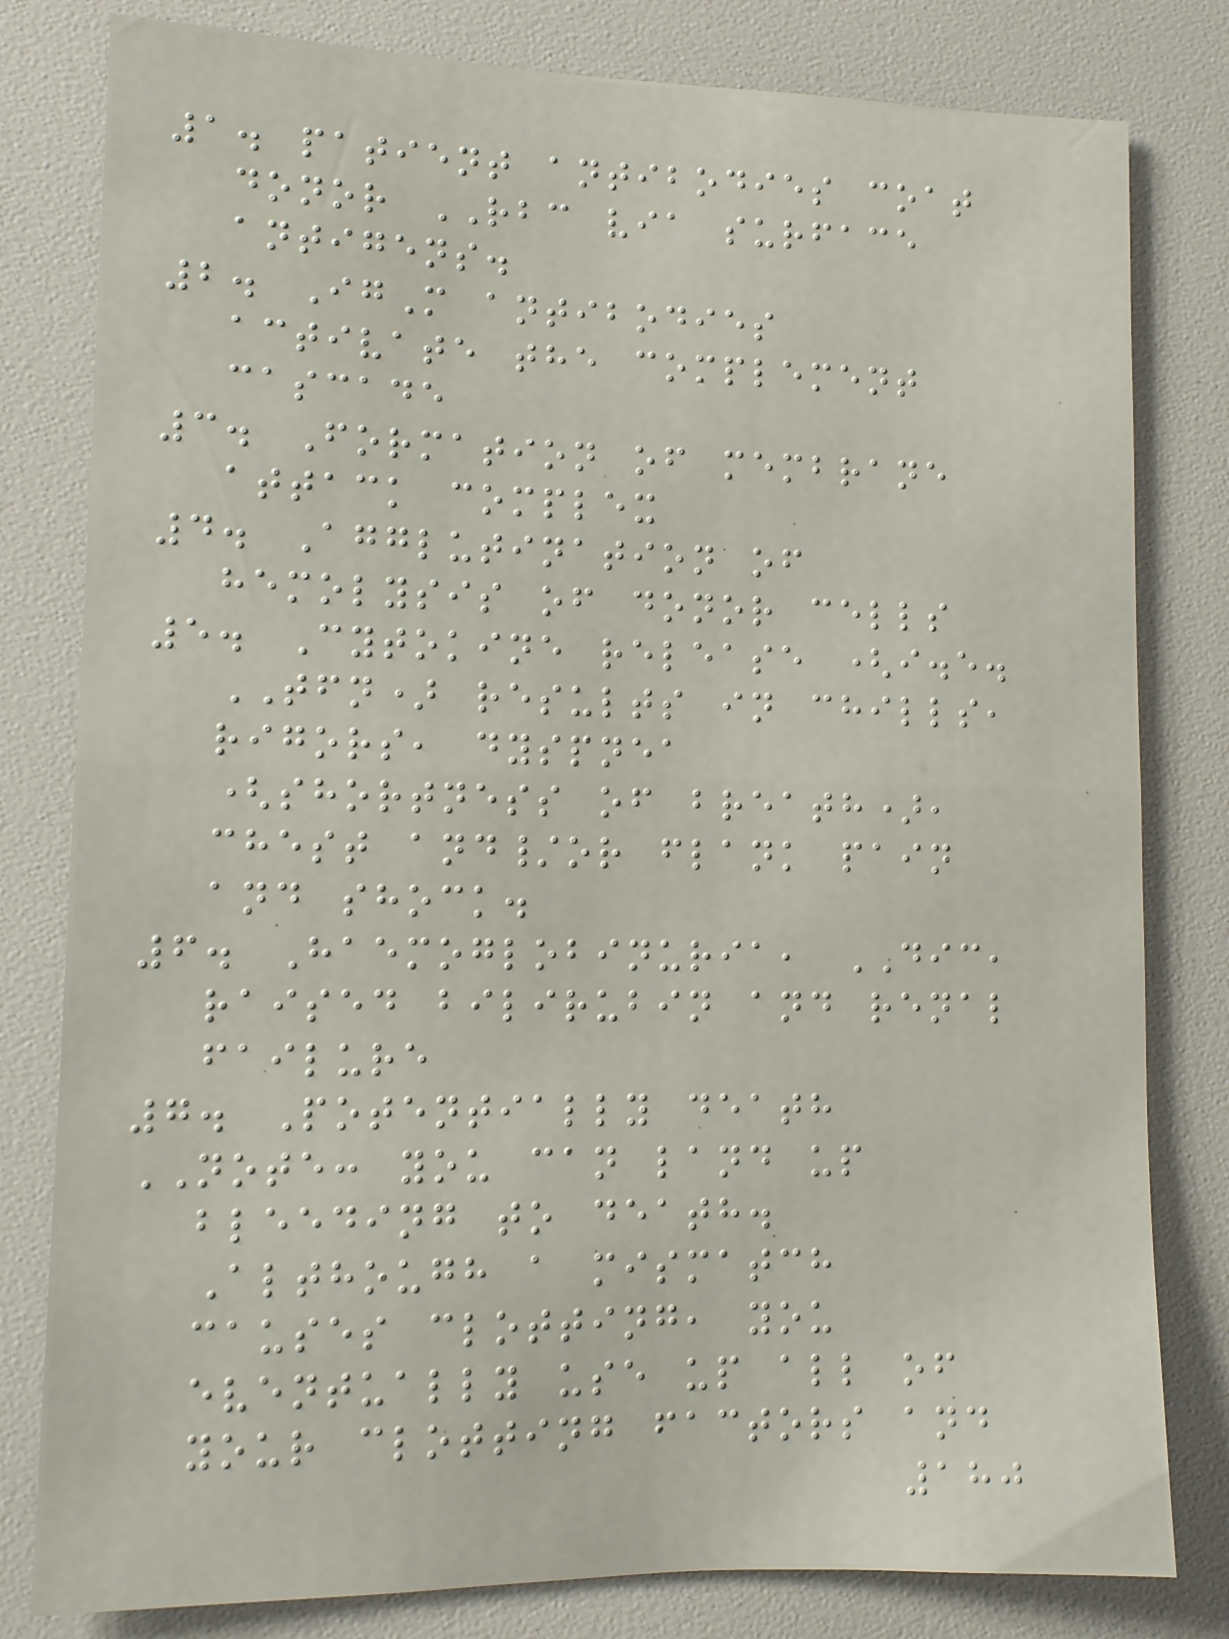1. patient antibodies coat
donor RBC via surface
antigens.
2. IgM antibodies
activate the complement
cascade
3. Formation of membrane
attack complex
4. Agglutination of
hemolysis of donor cells
5. Cytokine release (i.e.
TFN) results in chills,
rigors, dyspnea
(shortness of breath),
chest and/or flank pain
and shock.
6. Haemoglobinuria, DIC,
raised bilirubin and renal
failure
7. Potentially death
NOTE: you can land up
bleeding to death.
Although a mismatch
causes clotting, you
eventually use up all of
your clotting factors and
180
